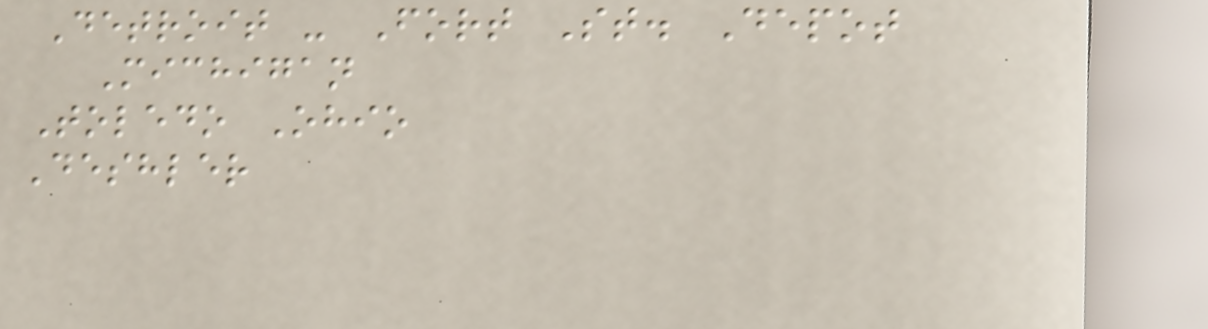Detroit - Fort St. Depot
Michigan
Toledo Ohio
Deshler
